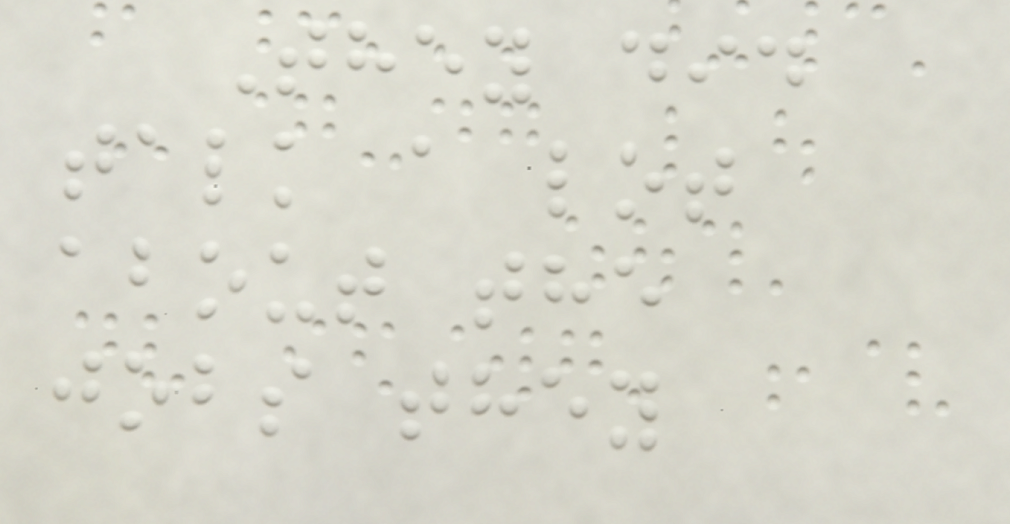They did
talk a lot
about the
jobs they
